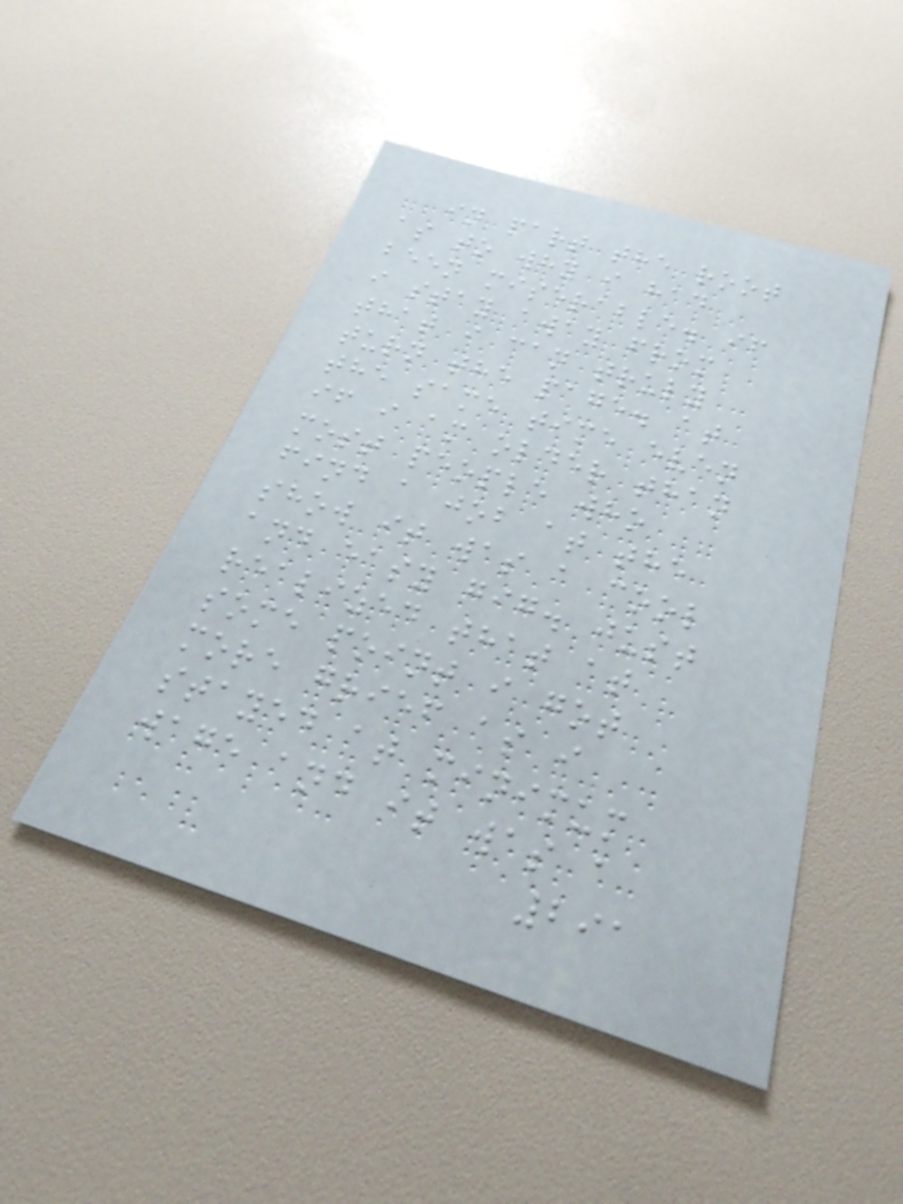in part the root
as to why i had
been miserable. if
i stay away from
that i can truly
turn the page. at
the same time even
if i am older than
most people who
find a job at the
show it was a cool
and easy gig. just
realized that at
some point i got
more grief as i
stayed at minimum
wage and it was a
291
